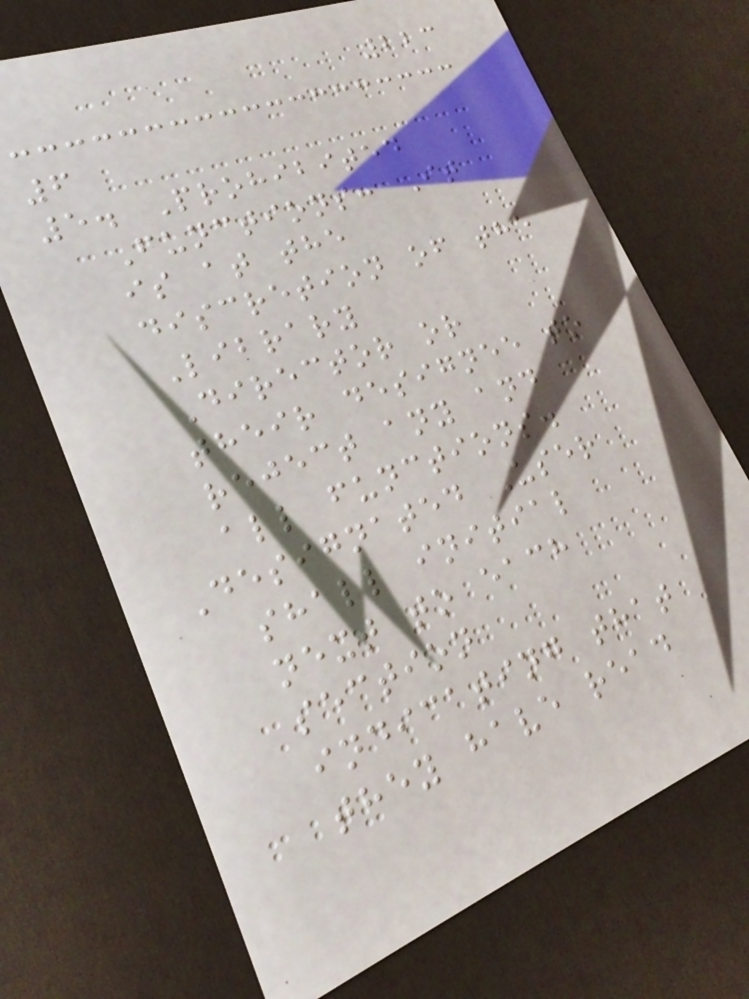223
6
5. Prohibited
Functions: It
is at the
discretion of the
Library
Director or
their designee to
reject any and
all functions.
Designated User
shall initial
next to each
section
indicating that
they have read
